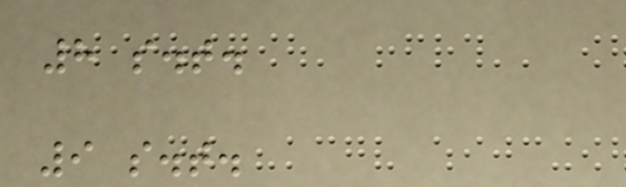8 s.t.
9 s.t.
